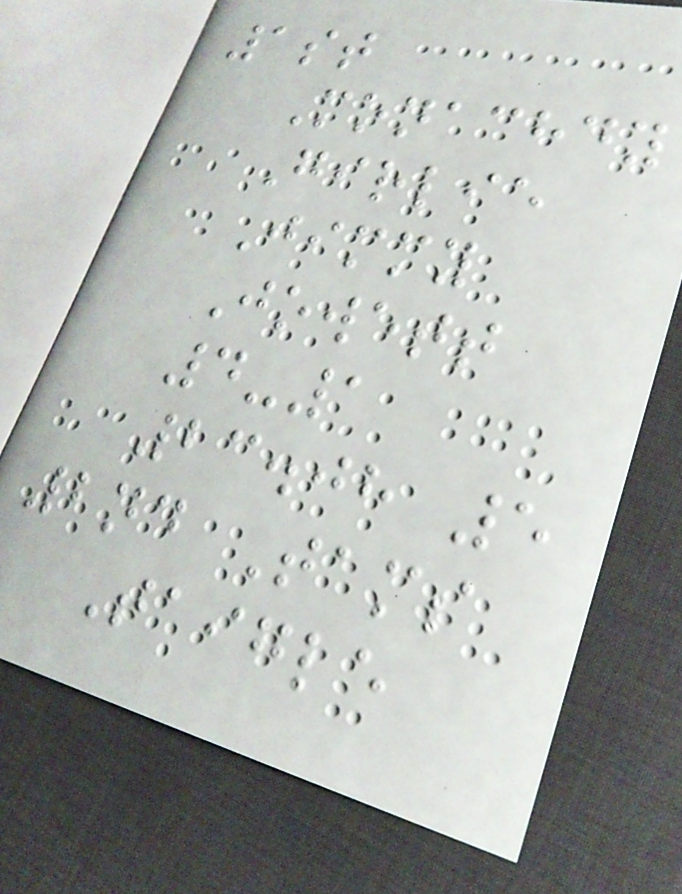1st
Monachdy
Girlie
Jimmy
Jowett
4-1
23.08 5
2nd Tams
Taigle
